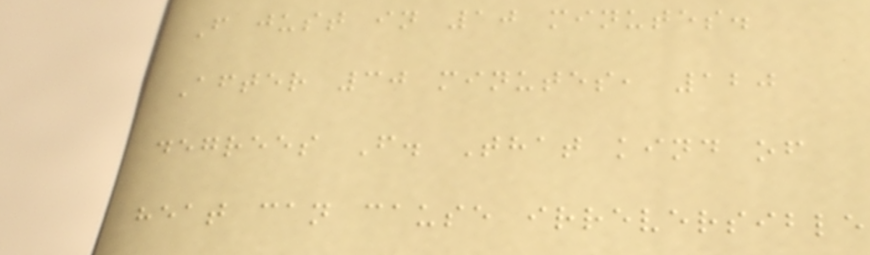F just in 10 minutes.
After 30 minutes, 120
degrees F. That kind of
heat can cause irreversible
